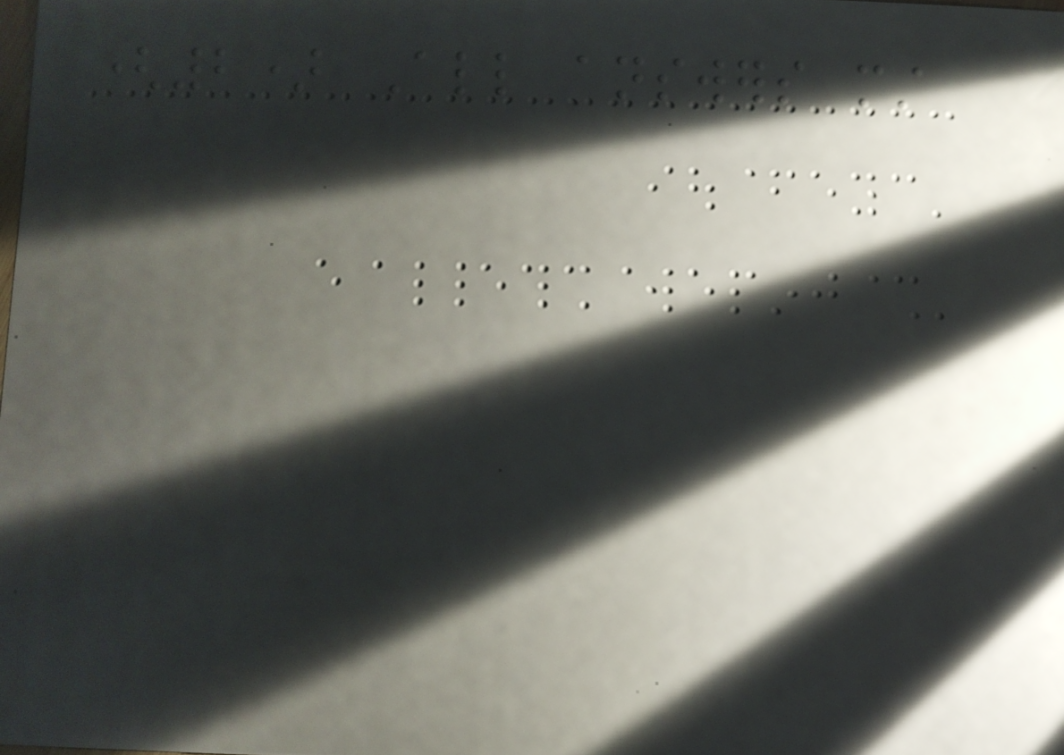(2) All answers must
